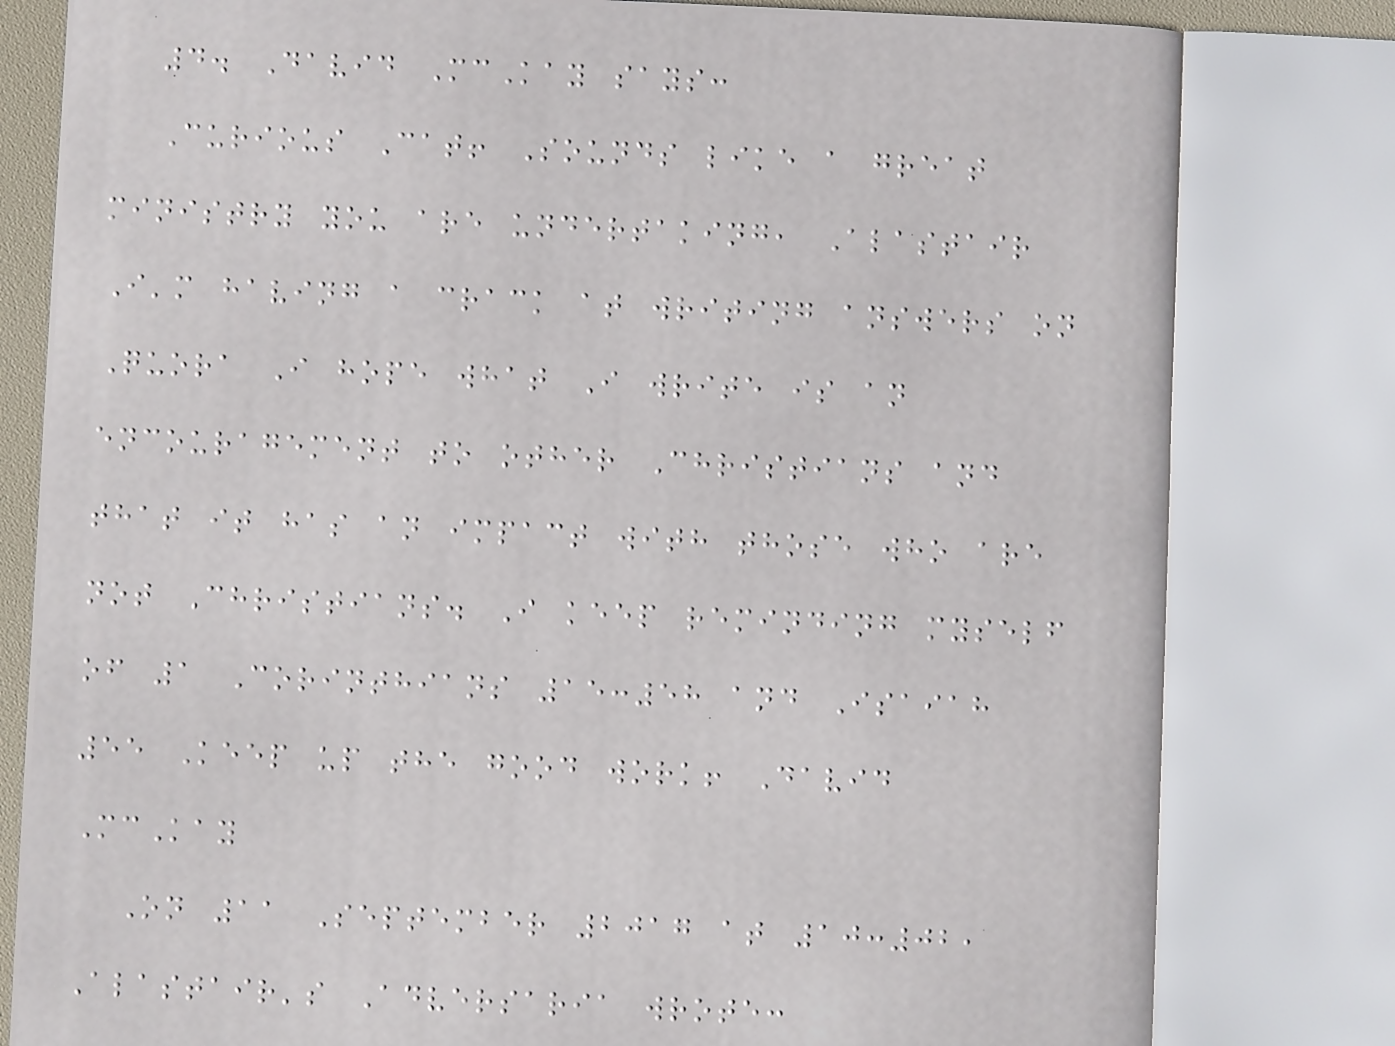4. David McKay says:
Curious Cat! Sounds like a great
ministry you are undertaking, Alastair
I'm having a crack at writing answers on
Quora I hope what I write is an
encouragement to other Christians and
that it has an impact with those who are
not Christians. I keep reminding myself
of 1 Corinthians 15:58 and Isaiah
55 Keep up the good work! David
McKay
On 11 September 2017 at 10:02,
Alastair's Adversaria wrote:
